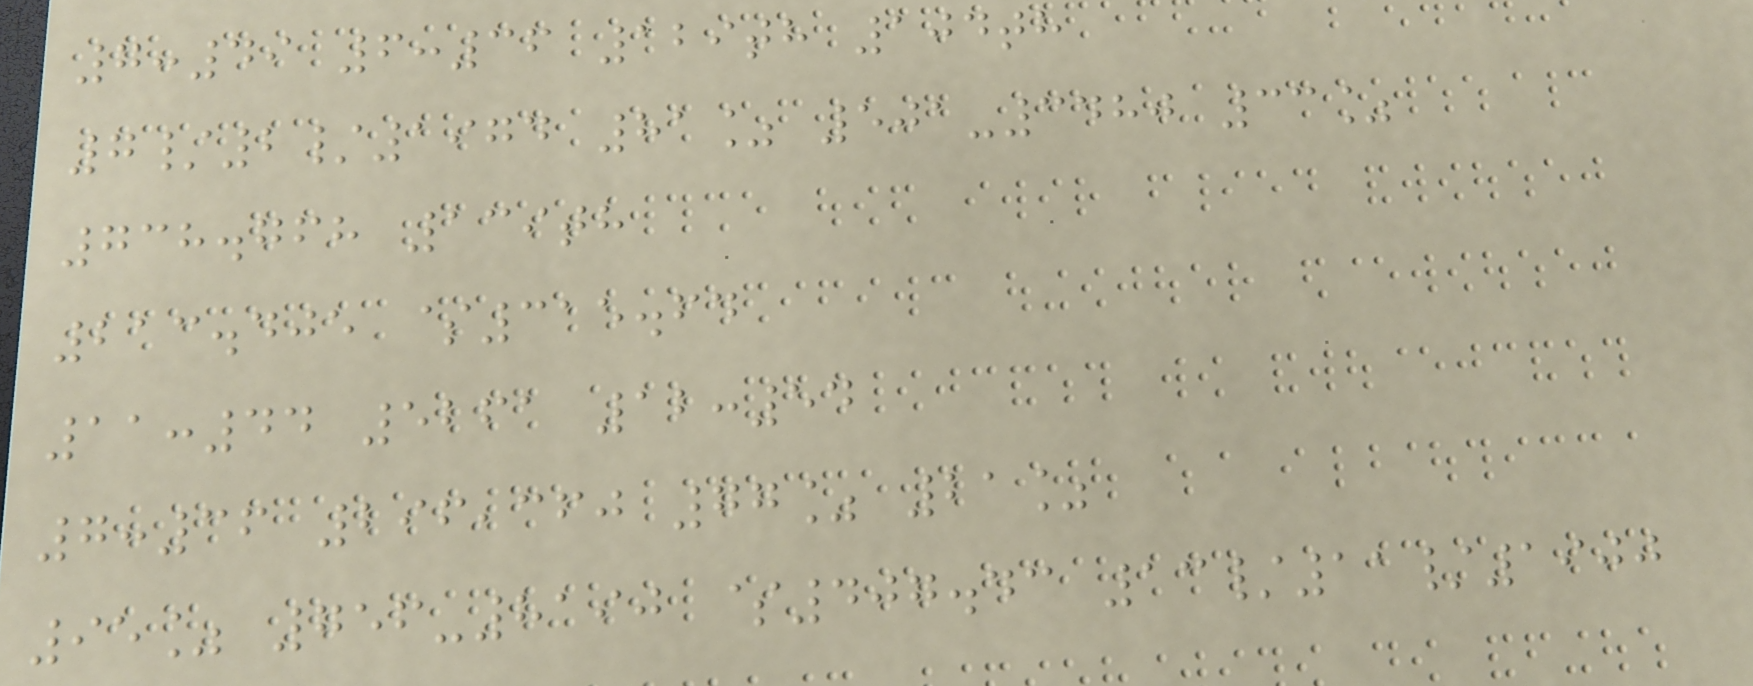7:49 6:36 129th 104th
7/2/1974 81% 501-3480 33%
738.768 139th
213.405 $315.64
11:44 5261 12:54
7:36 296,360 77% 21%
95% 756-8190 $407.43 13/11/1900
